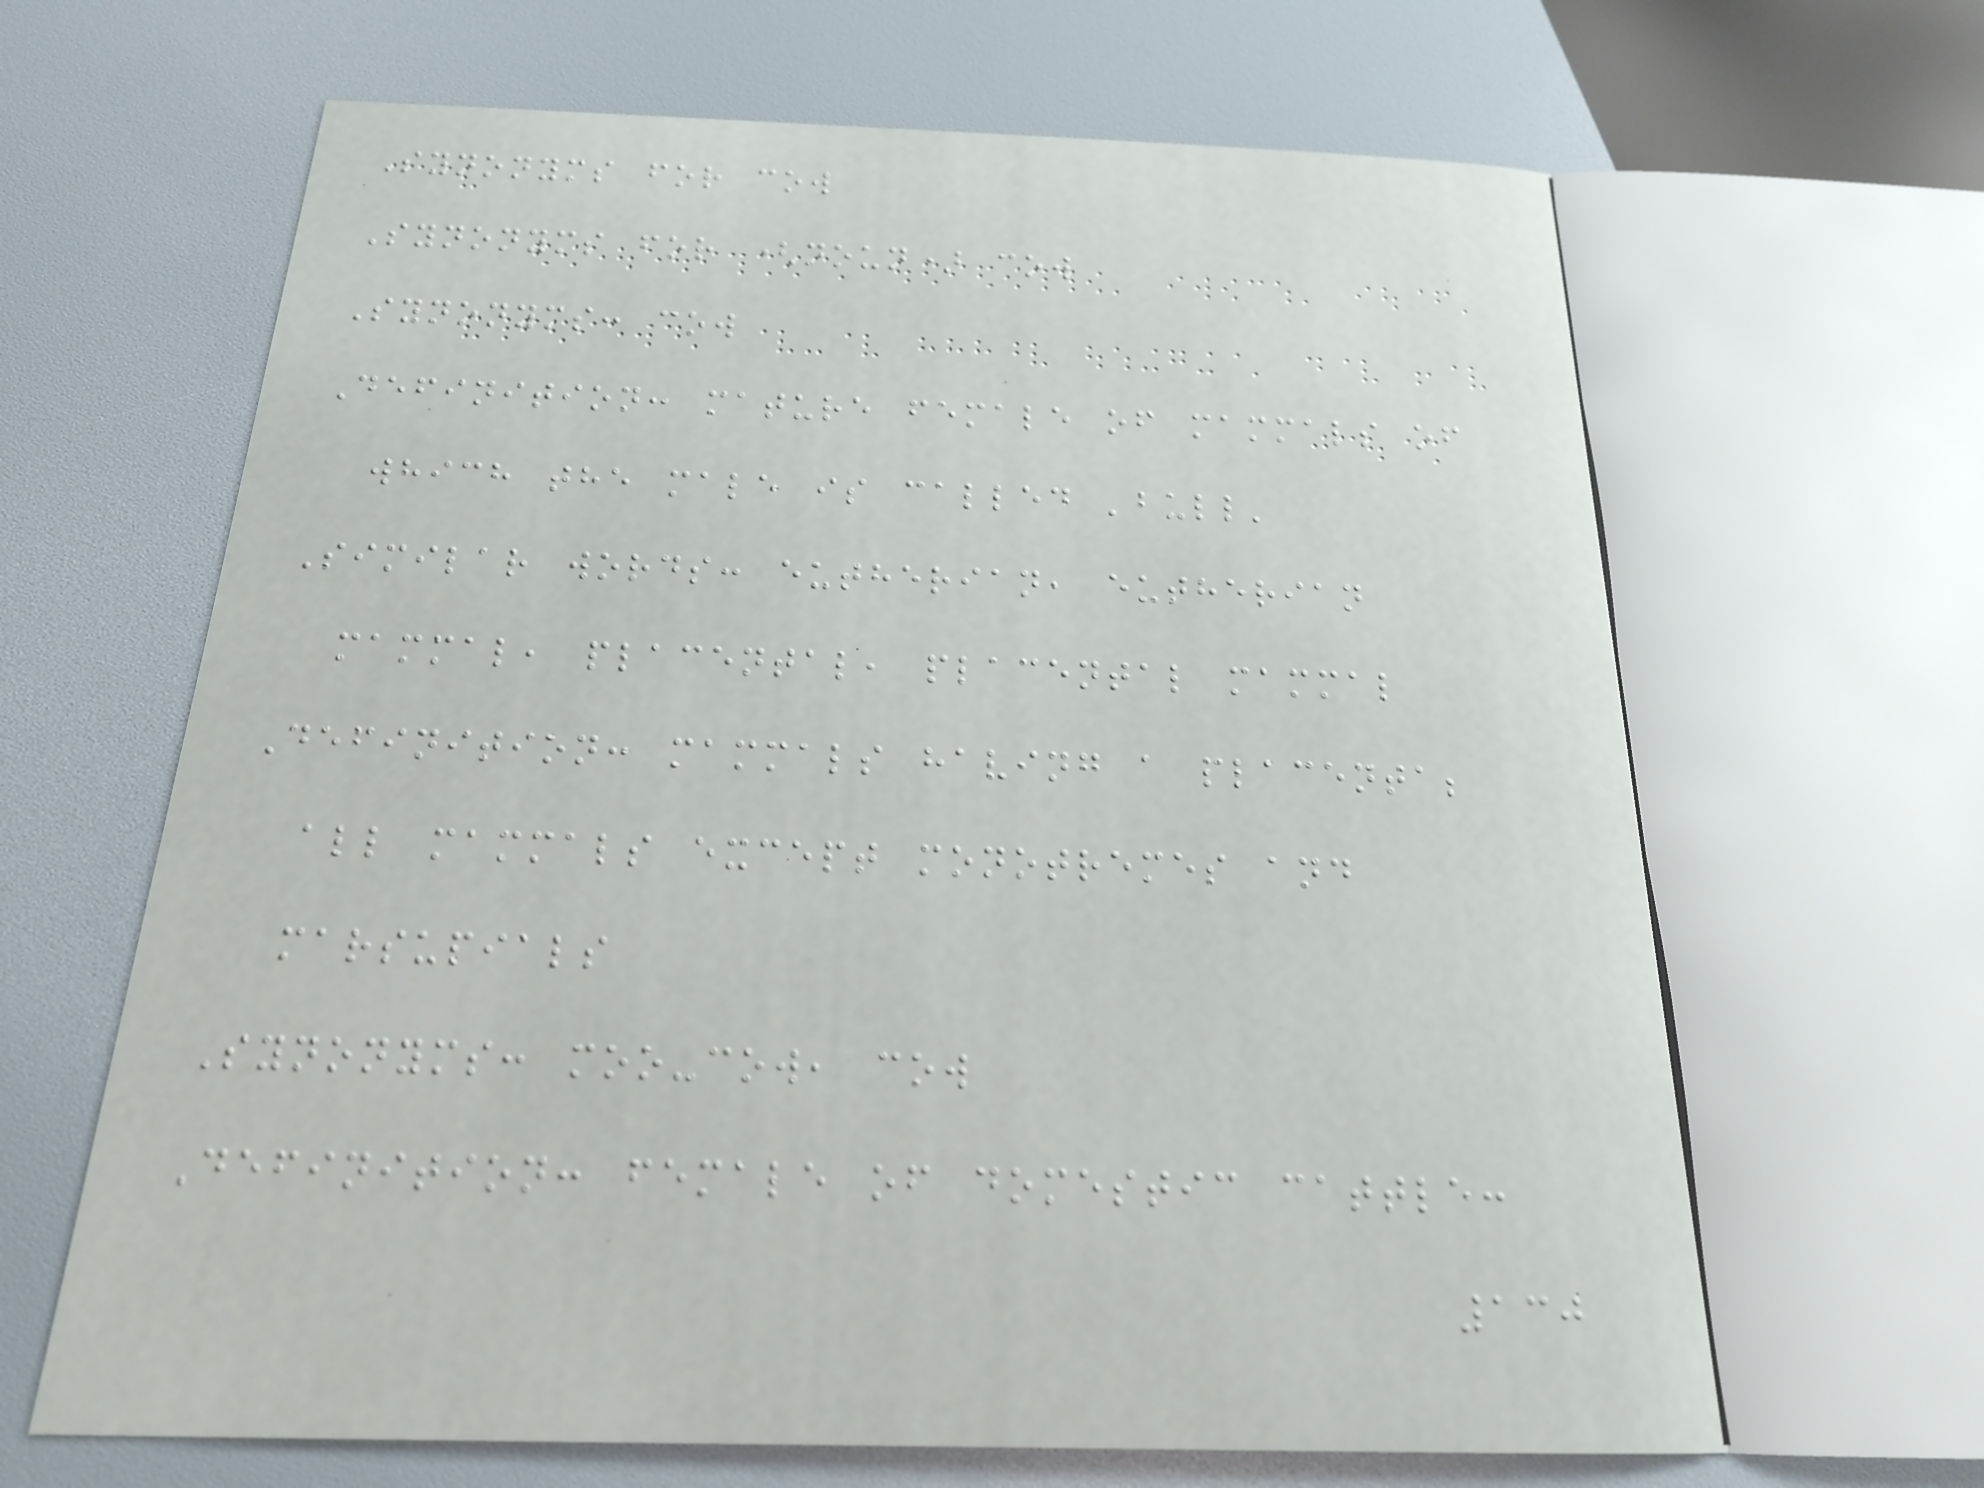Synonyms for cow
Synonyms for (noun) cow
Synonyms: cow
Definition: mature female of mammals of
which the male is called 'bull'
Similar words: eutherian, eutherian
mammal, placental, placental mammal
Definition: mammals having a placenta;
all mammals except monotremes and
marsupials
Synonyms: moo-cow, cow
Definition: female of domestic cattle:
130
